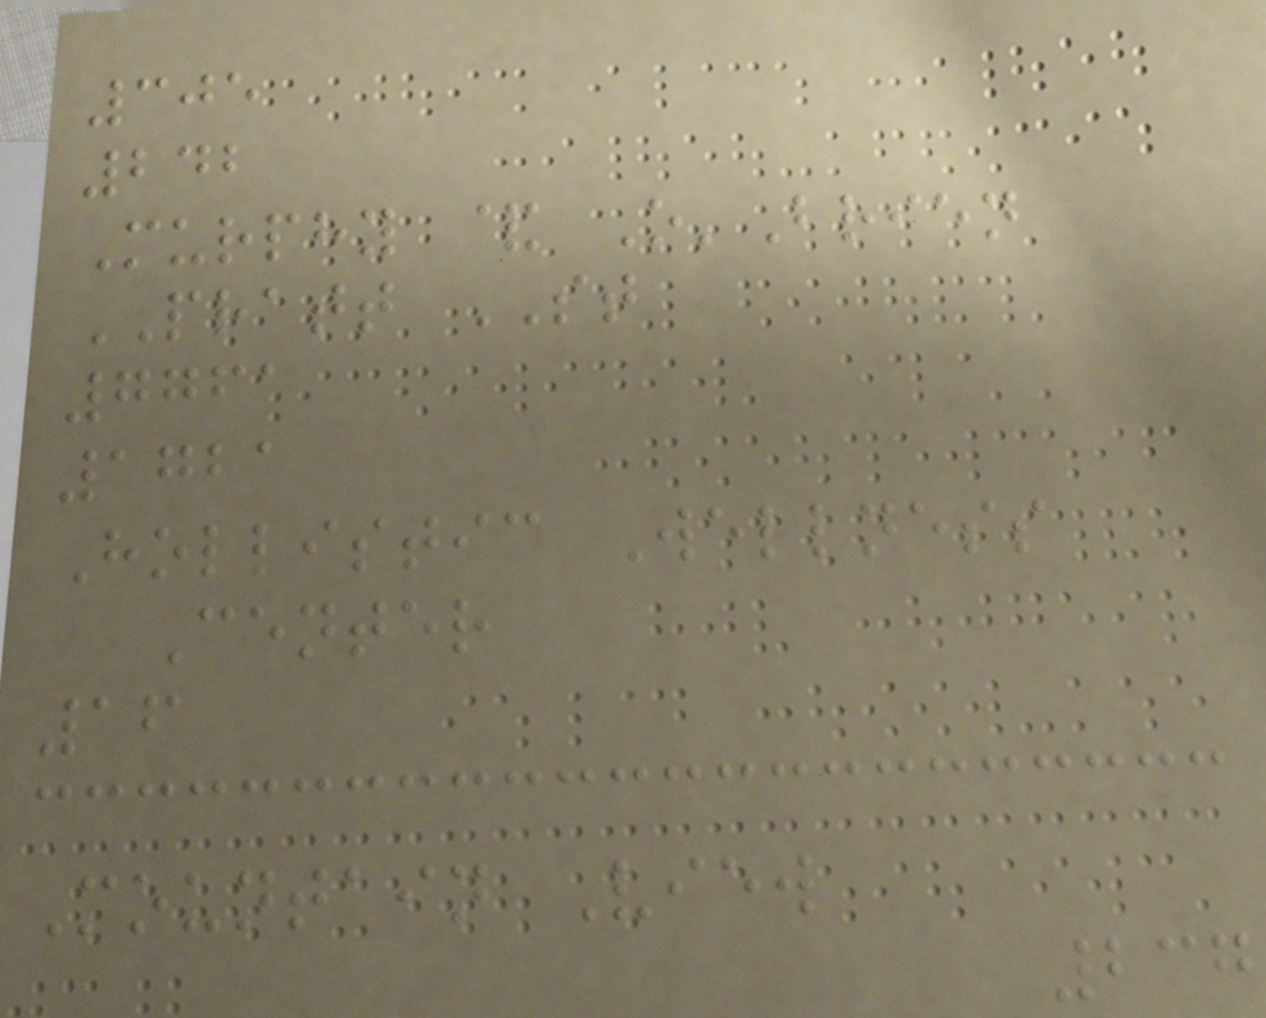305
242
Murphy & O'Brien
PRATT ST
7761
1721
Hollistic Wellness
Center
16
Mountain View
237
